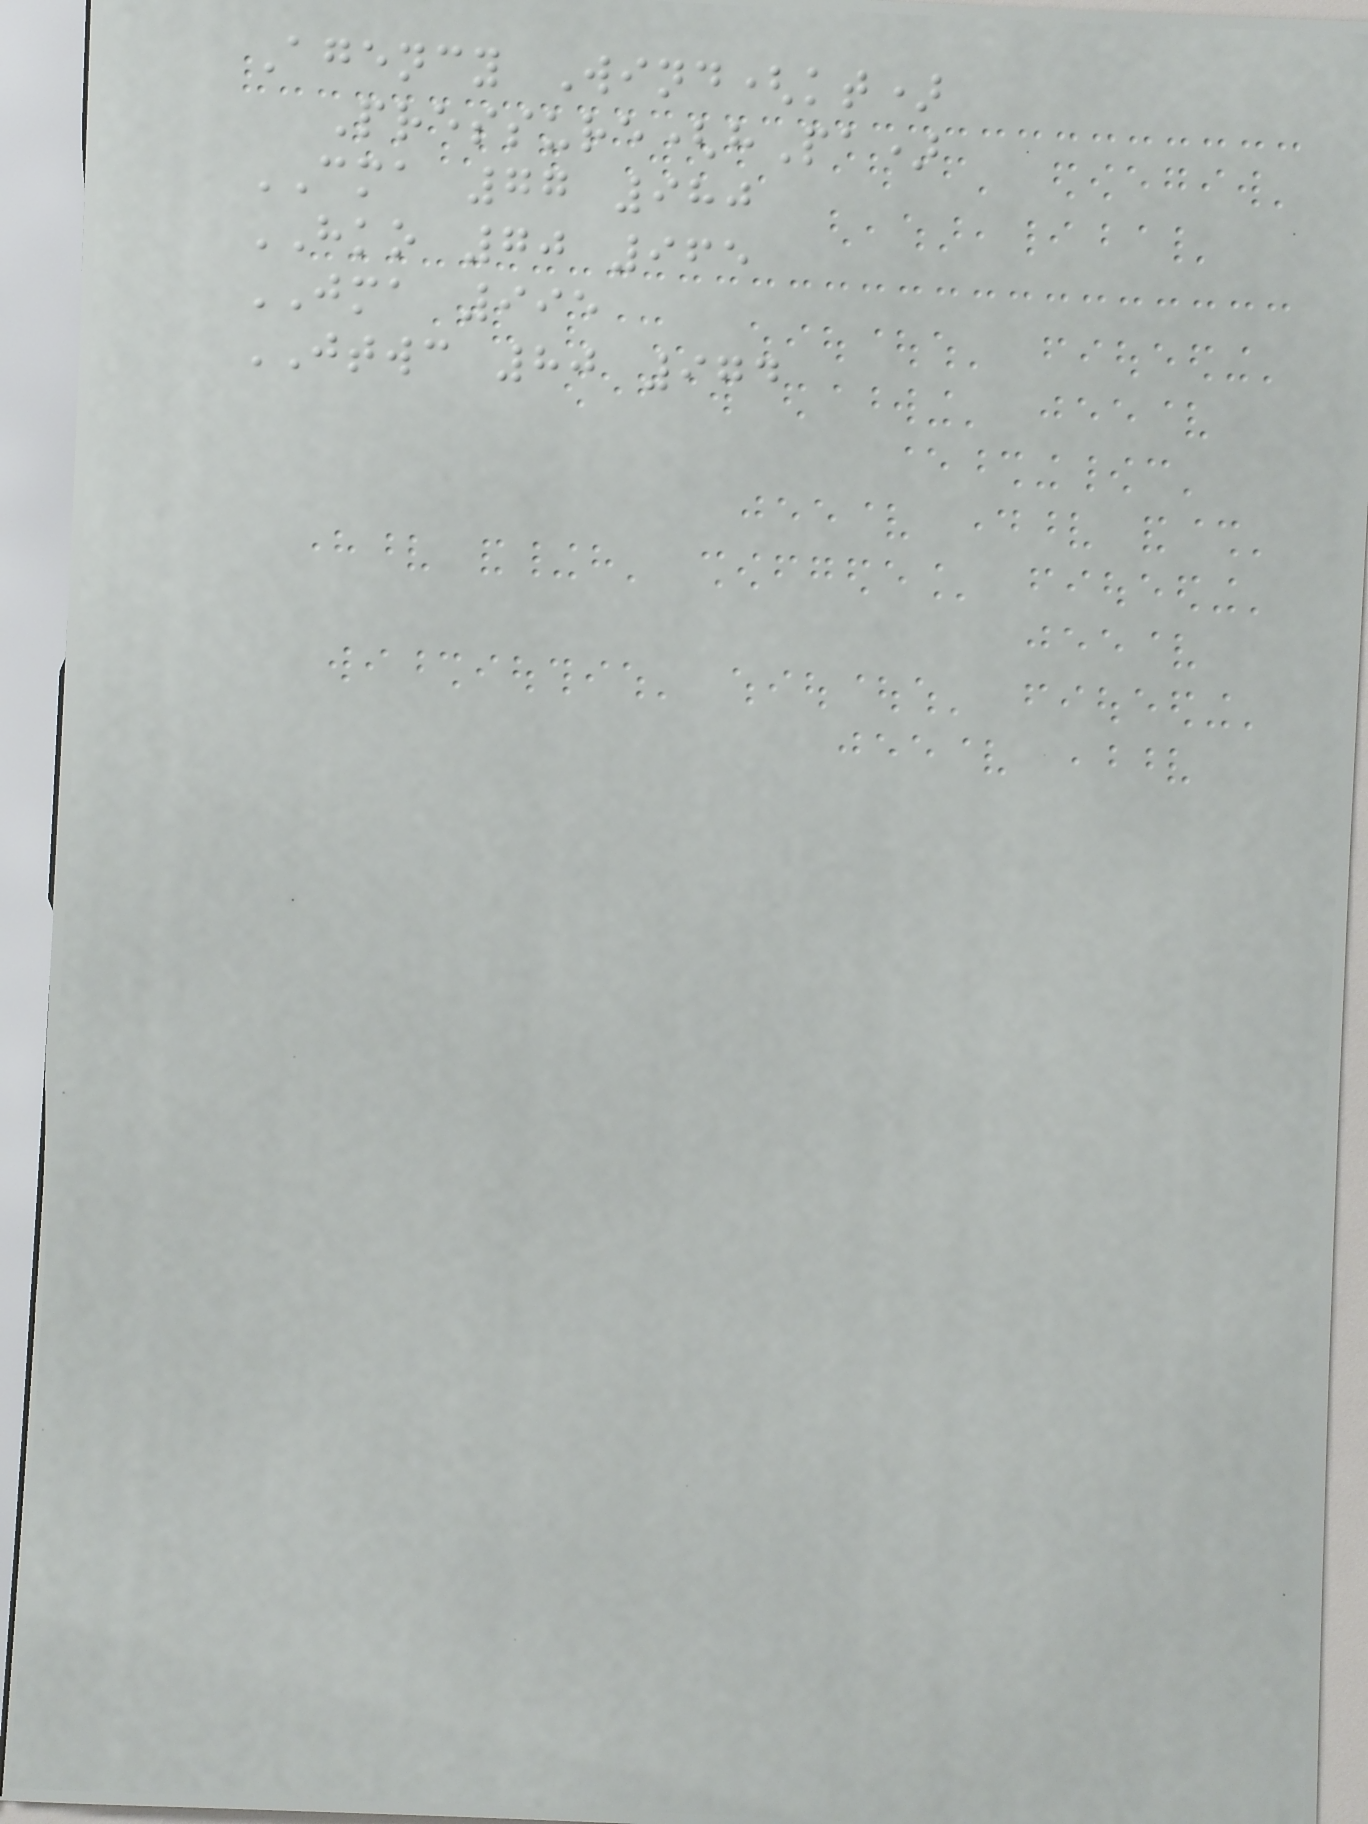Agency Wind(kt)
Pressure(hPa)
CMA 77 980
HKO 70 965
JMA 995
JTWC 80 974
